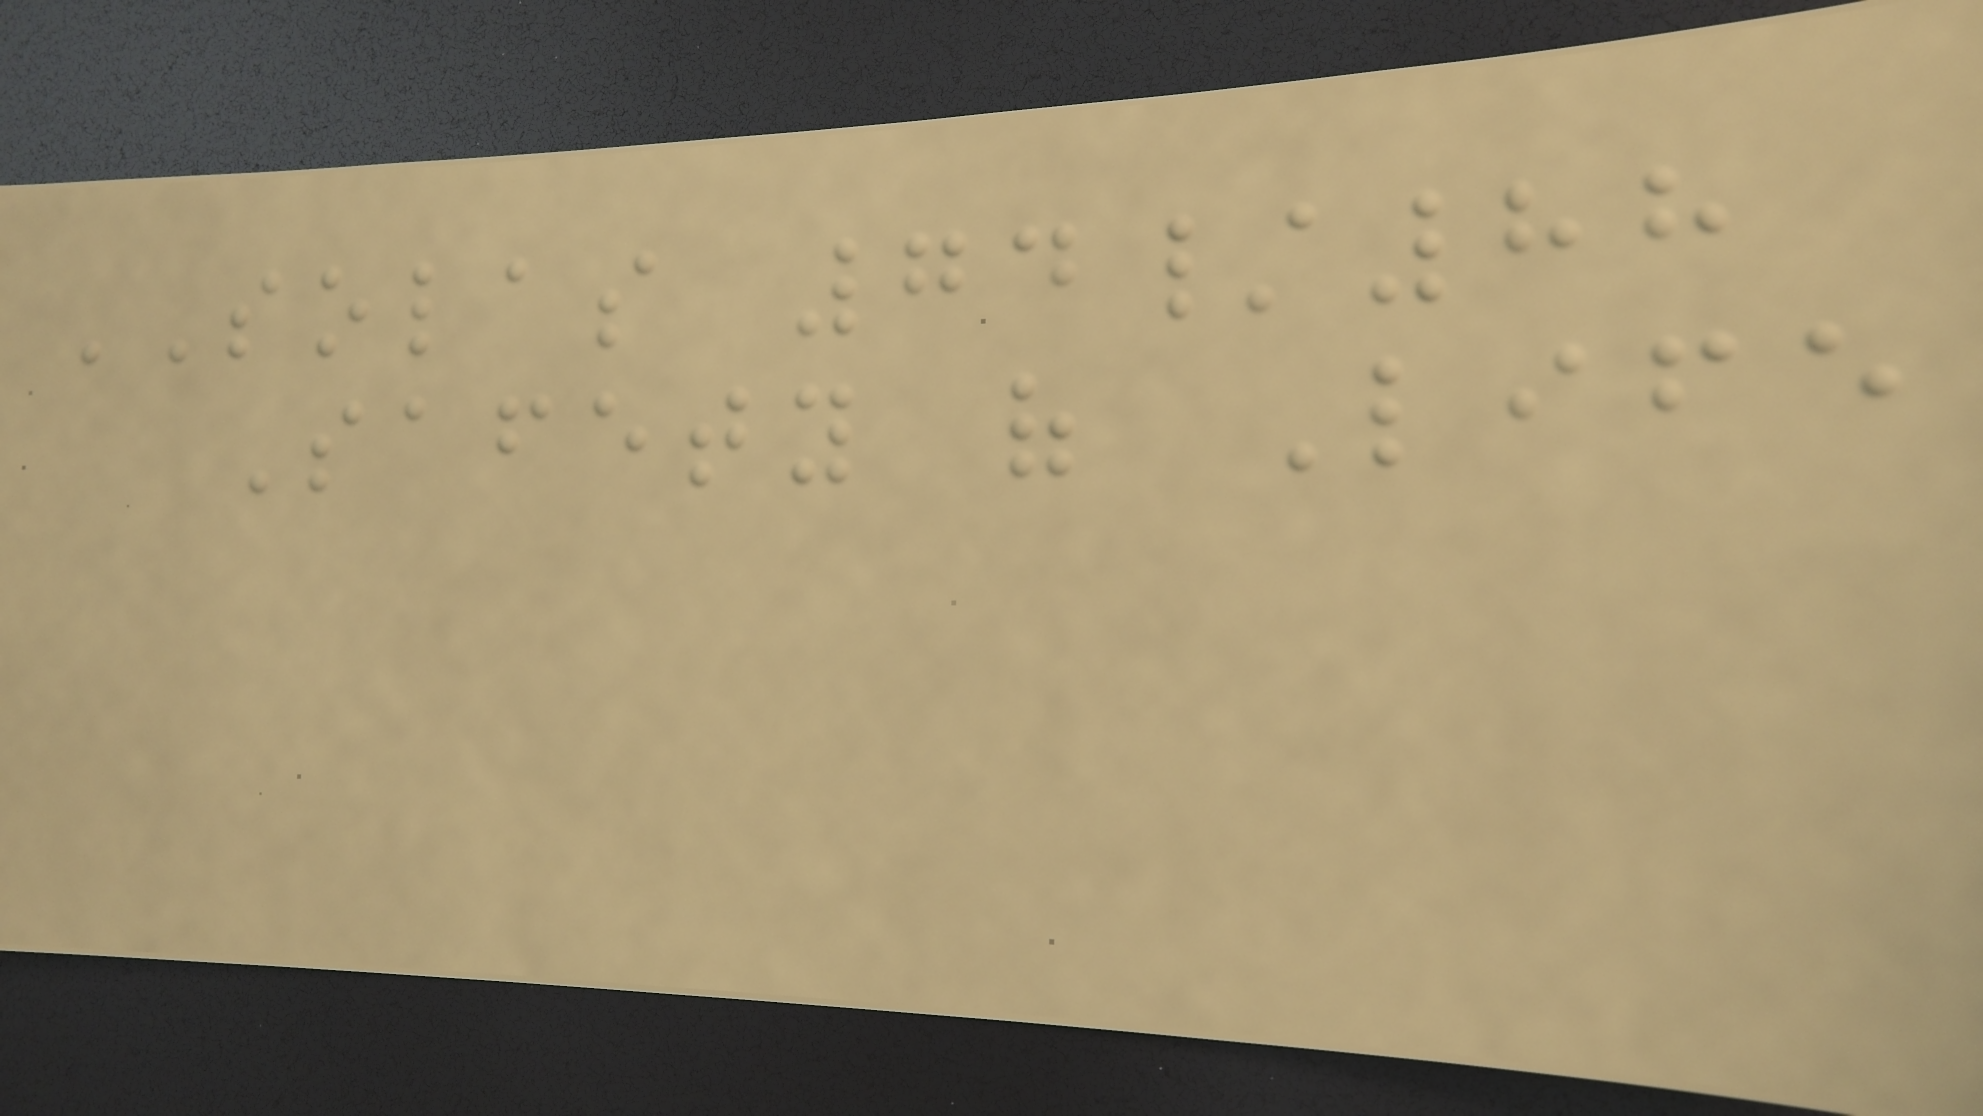SOLAS 74/88
Safety of Life
